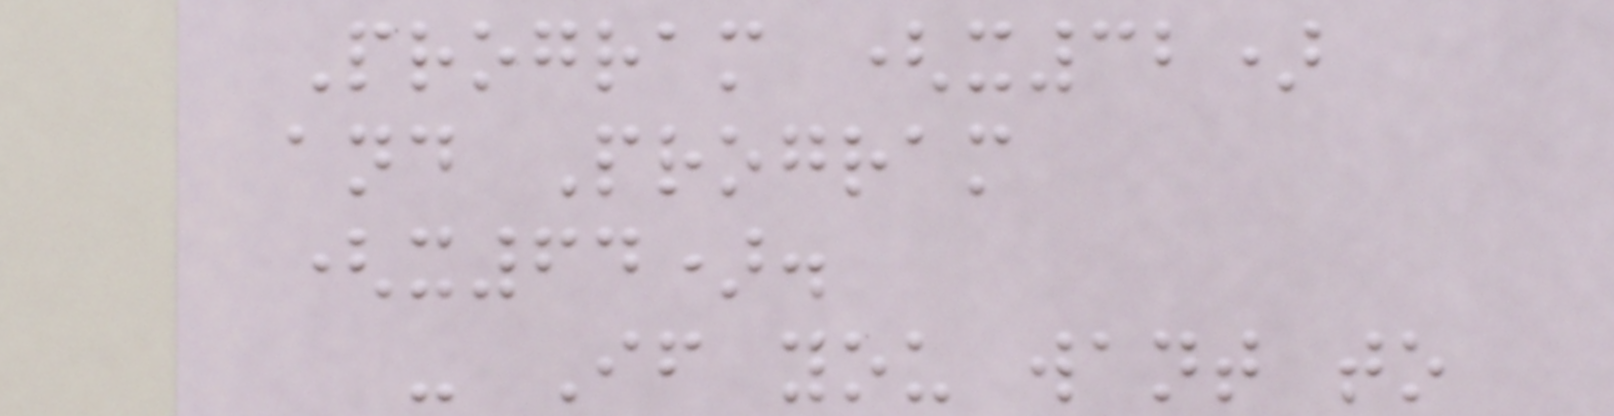Program (x32)
and Program
(x64).
- If you want to
